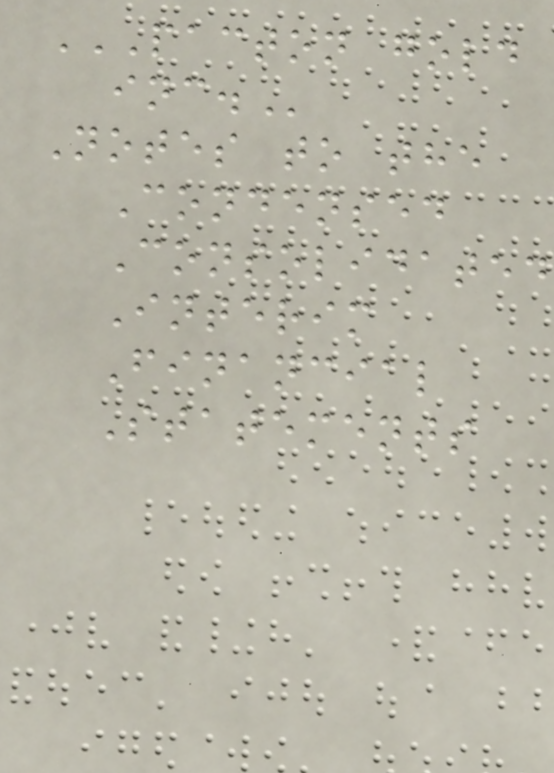PACTON GOLD
INC.
Notes to the
Condensed
Consolidated
Interim
Financial
Statements
